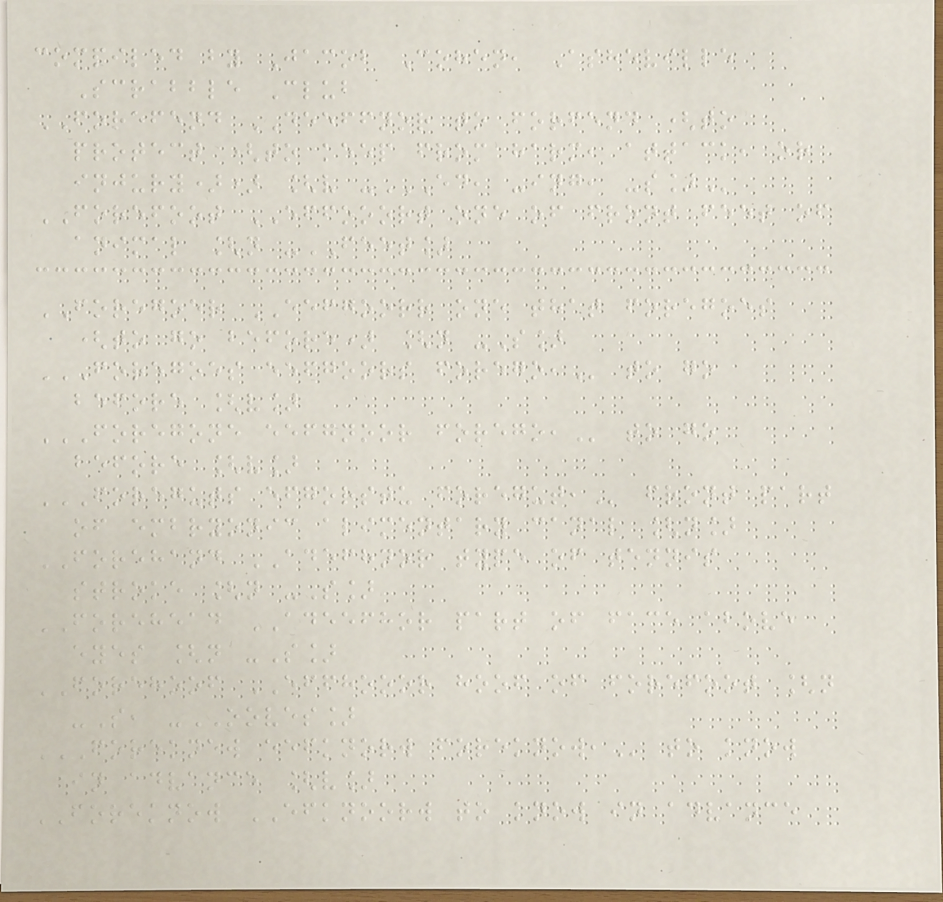compiled by Jacob Cohen, Asheville
Scrabble Club
FOREFEND DEEFFNOR to forfend (to
protect (to keep from harm, attack, or
injury)) [v -ED, -ING, -S]
FOREFOOT EFFOOORT one of front feet of
animal [n -FEET]
FOREGOER EEFGOORR one that foregoes
(to go before) [n -S]
FOREGOES EEFGOORS FOREGO, to go
before [v]
FOREGONE EEFGNOOR FOREGO, to go
before [v]
FOREGUTS EFGORSTU FOREGUT, front part
of embryonic alimentary canal [n]
FOREHAND ADEFHNOR type of tennis
stroke [n -S]
FOREHEAD ADEEFHOR part of face above
eyes [n -S]
FOREHOOF EFFHOOOR hoof of forefoot [n
-S, -OOVES]
FOREKNEW EEFKNORW FOREKNOW, to know
in advance [v]
FOREKNOW EFKNOORW to know in advance
